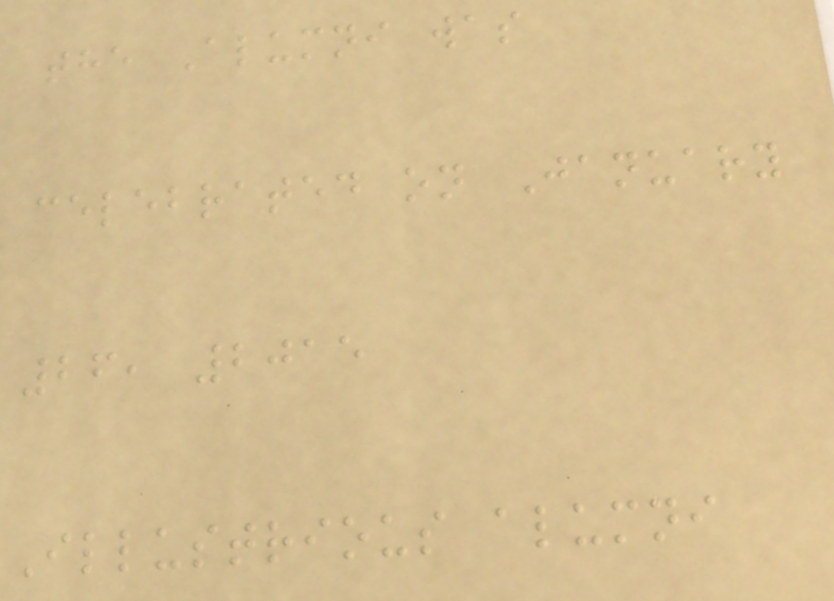the Alumni was
celebrated on January
26, 2015
Illustrious alumni
